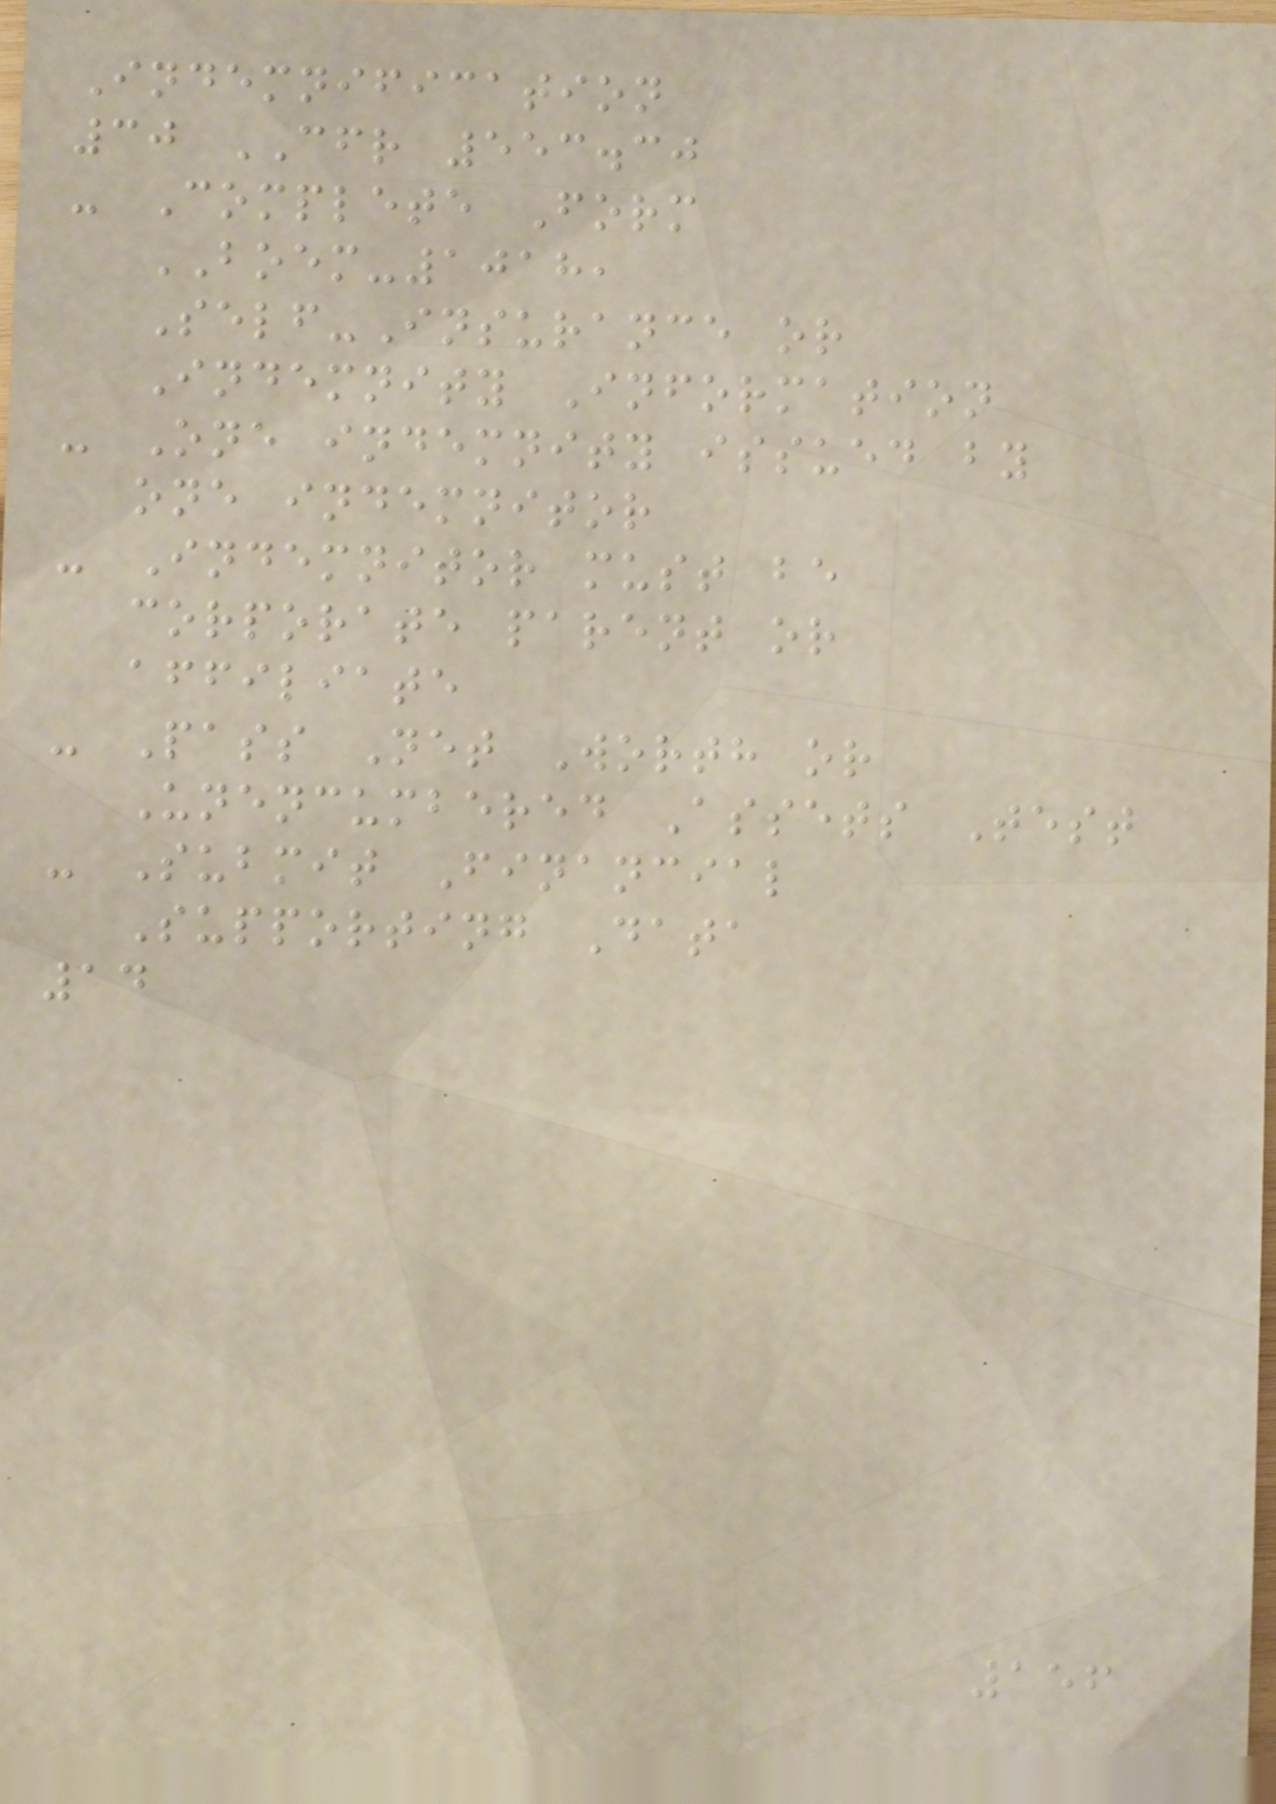Indemnification
30 CFR 553.30
- Complete Form
BOEM-1018,
Self-Insurance or
Indemnity Information
- One indemnity issued by
one indemnitor
- Indemnitor must be
corporate parent or
affiliate
- Pass Net Worth or
Unencumbered Assets Test
- Submit Financial
Supporting Data
14
156
